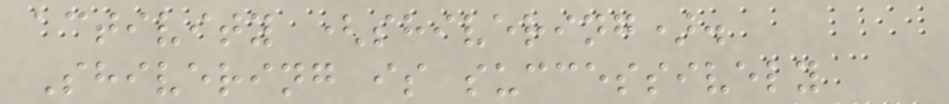activity (shivering).
Shivering is successively
